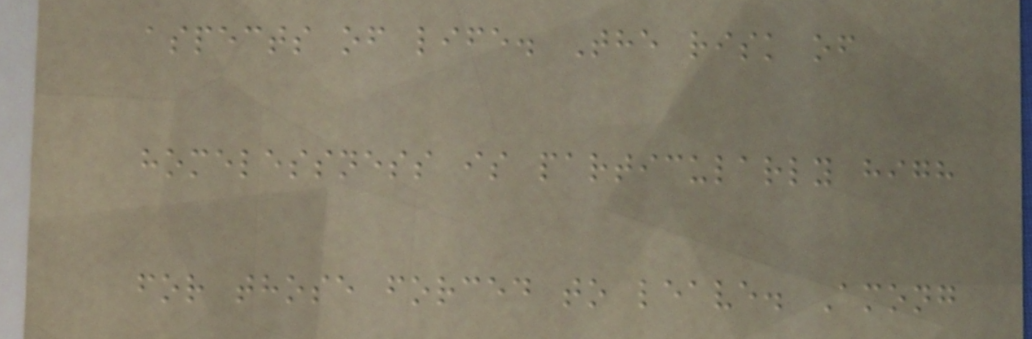aspects of life. The risk of
homelessness is particularly high
for those forced to leave. Among
